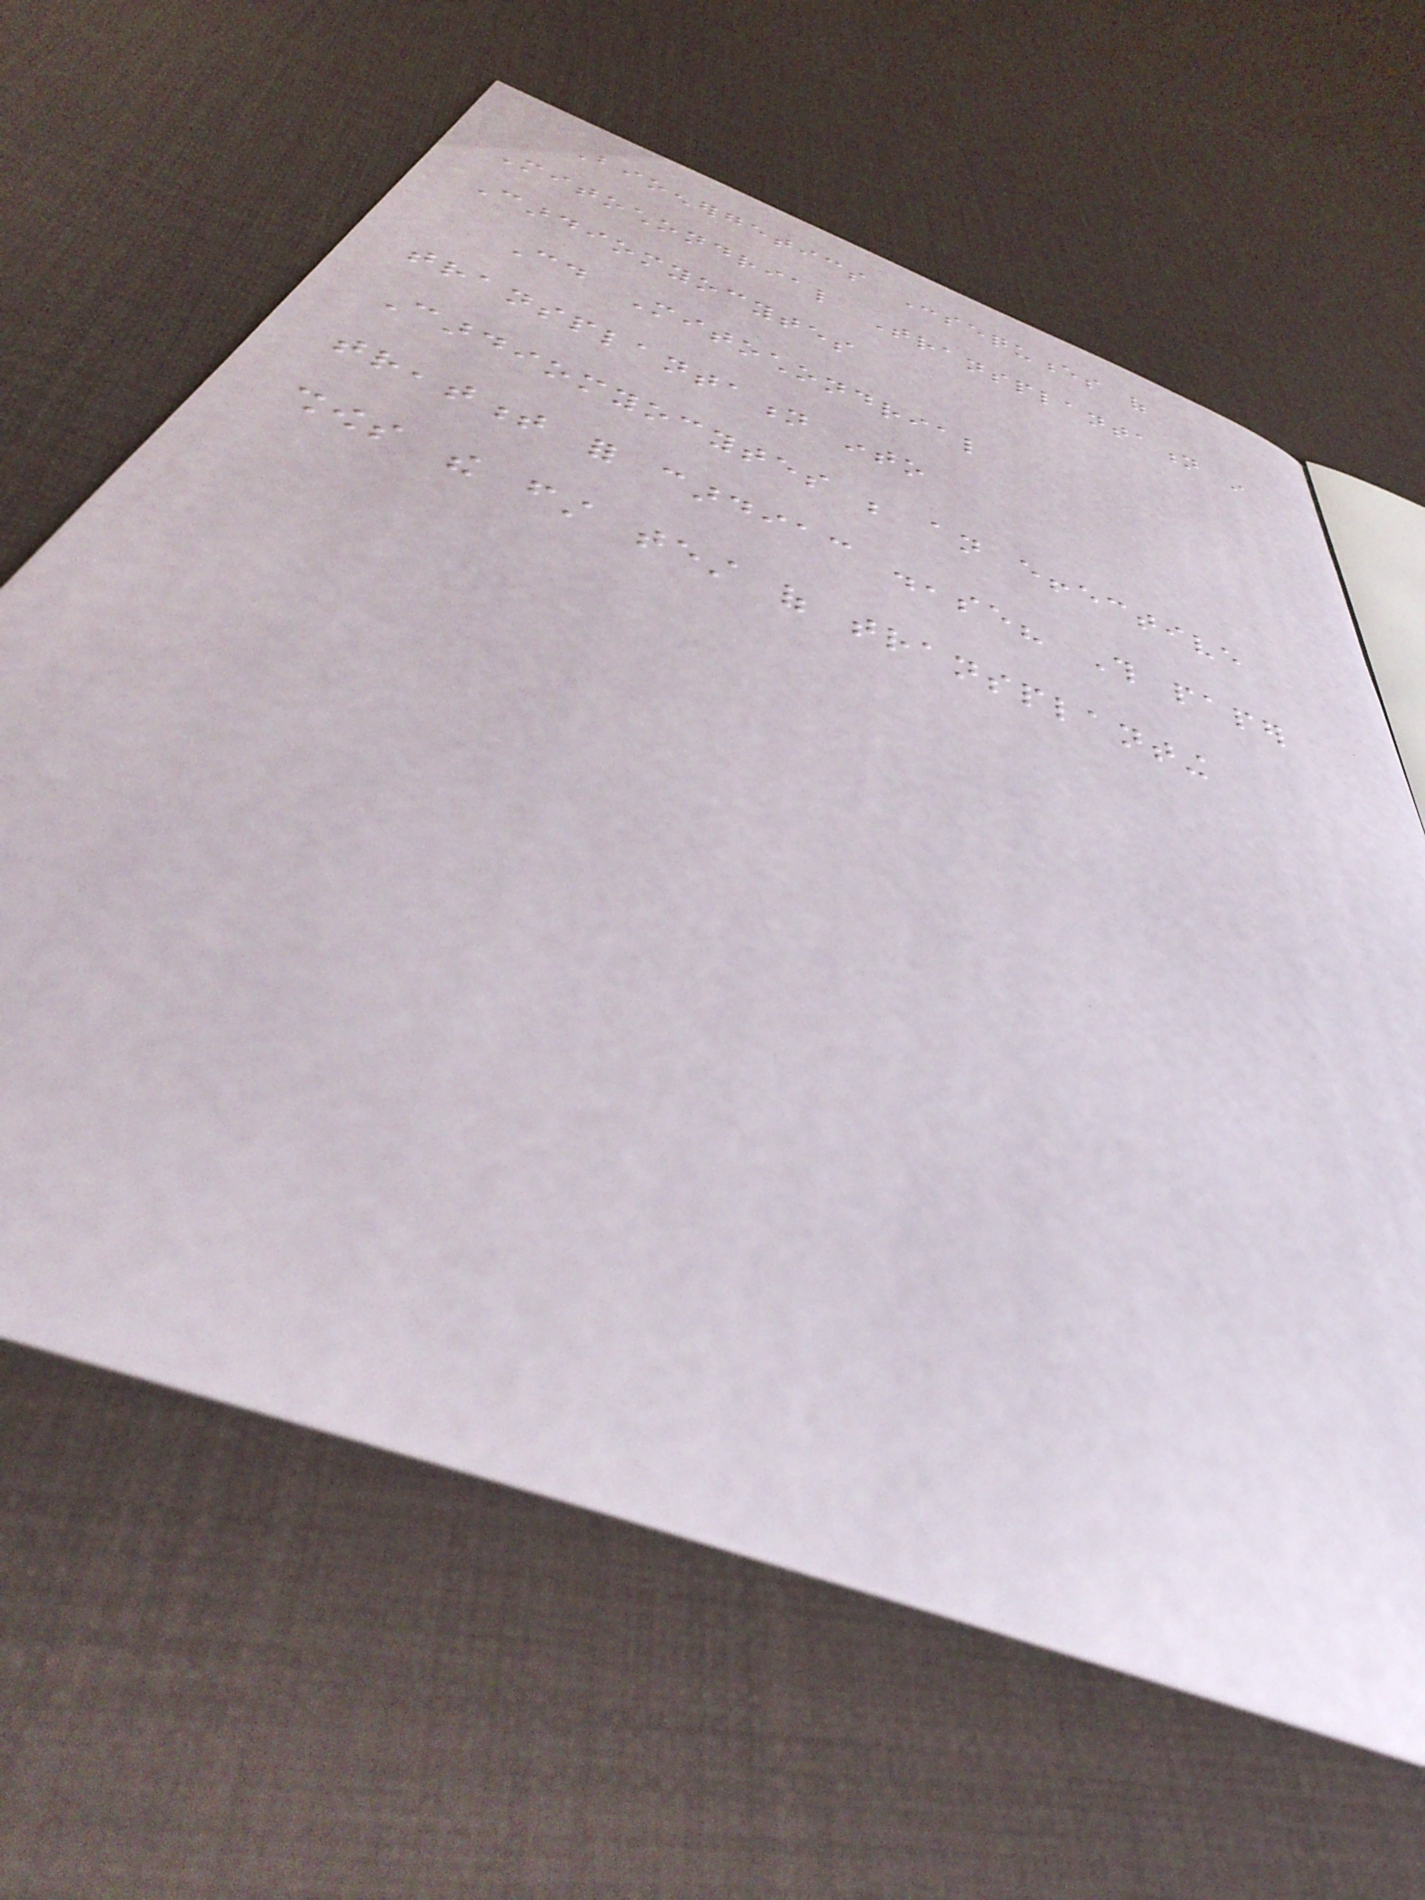Bioenergetics Consequences of
Mitochondrial Transplantation in
Cardiomyocytes
Could Mitochondrial
transplantation into
Cardiomyocytes be an effective
treatment for cardiac disease? This paper
shows the first test of transplanting
